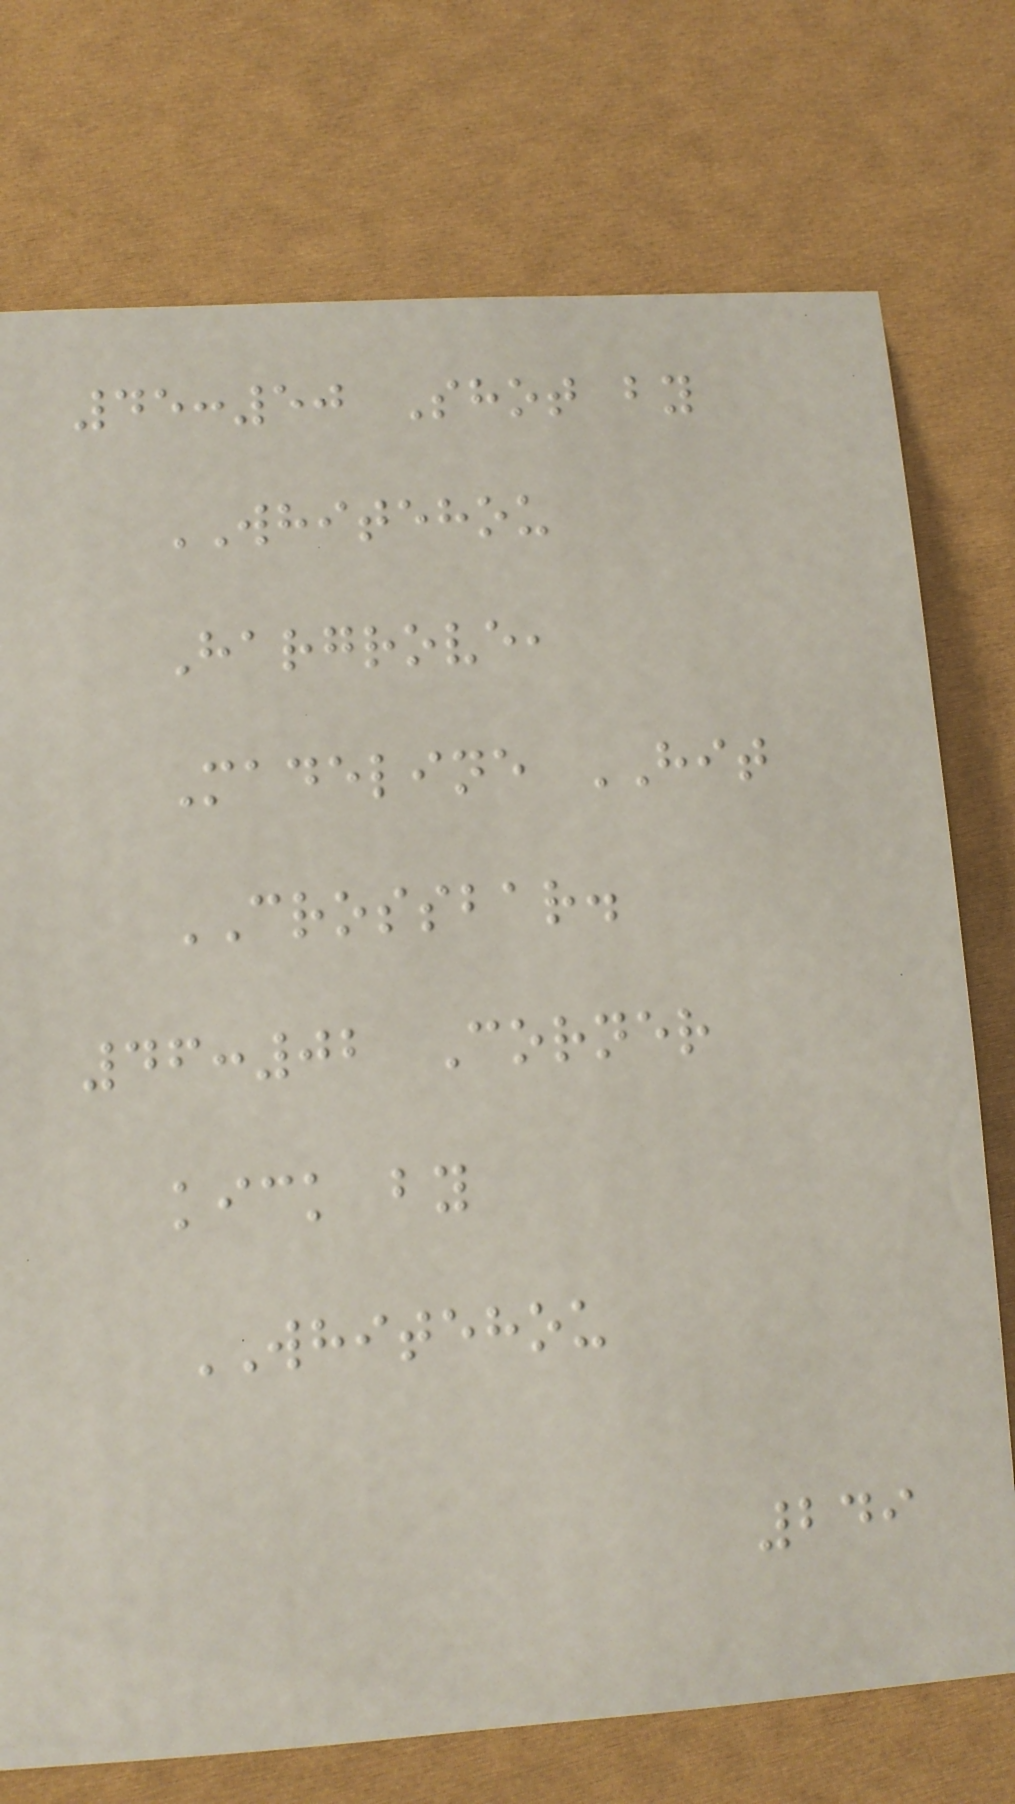45:50 Shot by
WHITEHOU
Hargrove,
Madeline HIT
CROSSBAR.
46:02 Corner
kick by
WHITEHOU
249
